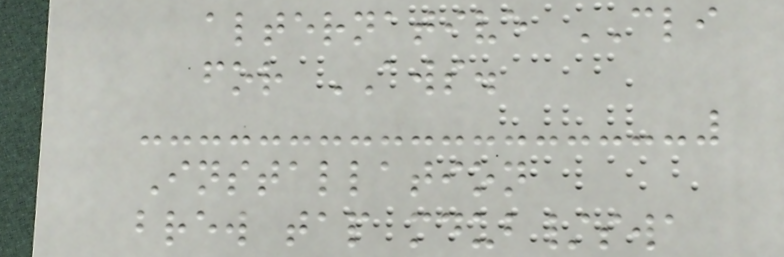alternative CLI
for AWS.
Installation
brew tap mdub/swa
